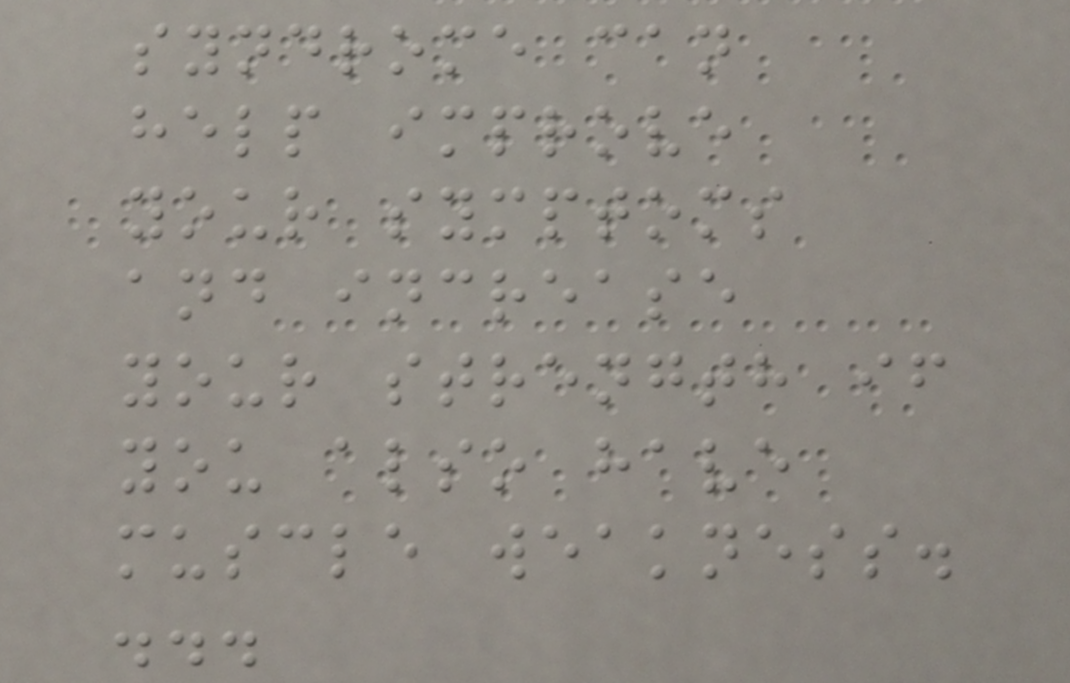syndrome can
help improve
your symptoms
and increase
your strength if
you also have
muscle weakness.
...
